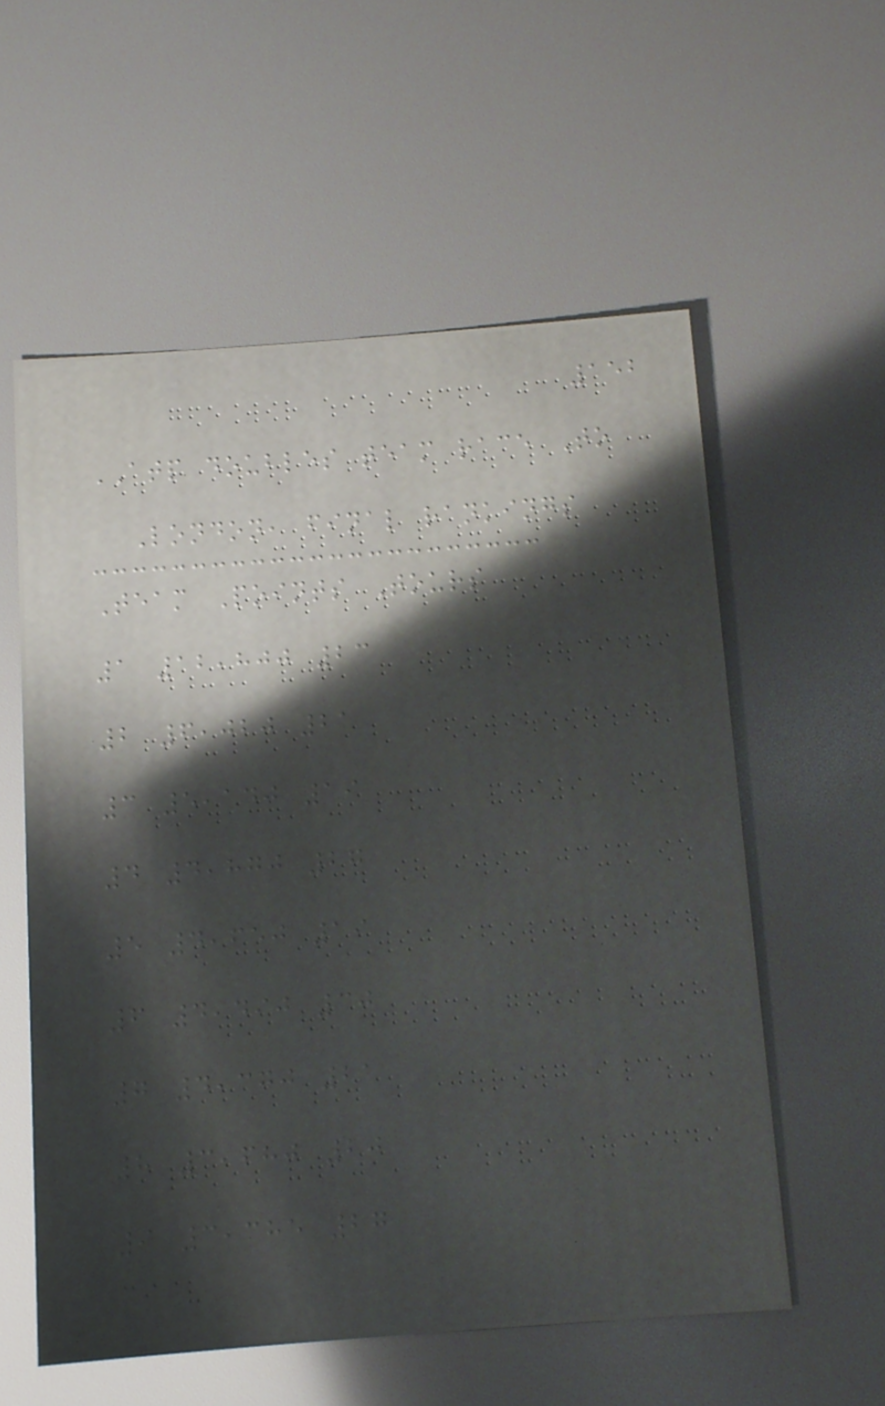152
ATP doubles team race To
London, final rankings
Team Points Tours
1 12,800 23
2 6,020 21
3 5,140 19
4 4,870 27
5 4,650 19
6 4,490 30
7 4,370 21
8 3,680 20
9 3,385 27
